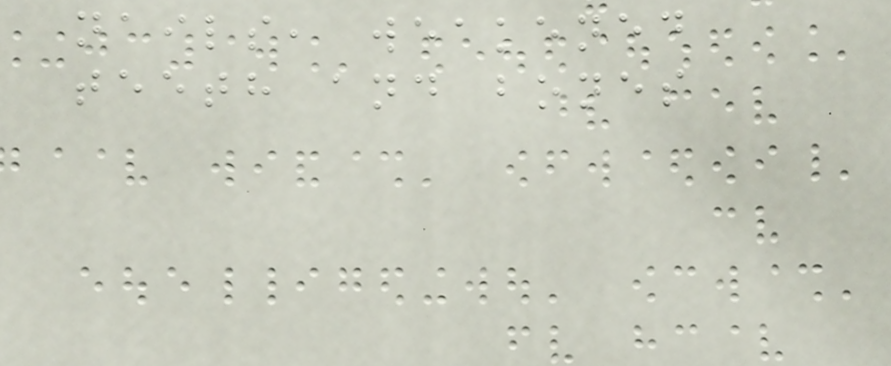nails, weakened
teeth and bones
